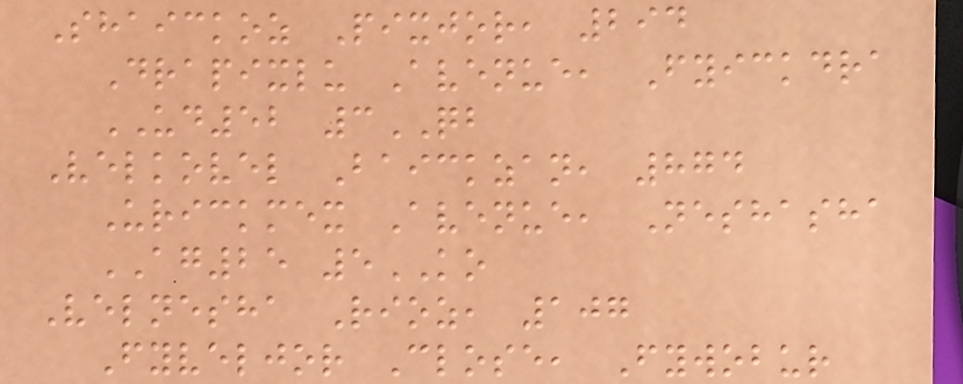Shaickoz Pixjor, 294
Drapixlu Avenue, Fyickdra
UD52 3QB
Velkovel Baickzan, 874
Urickmex Avenue, Neshasha
AG25 5KO
Velnesha Rioz, 107
Fyveljor Close, Fywobur
